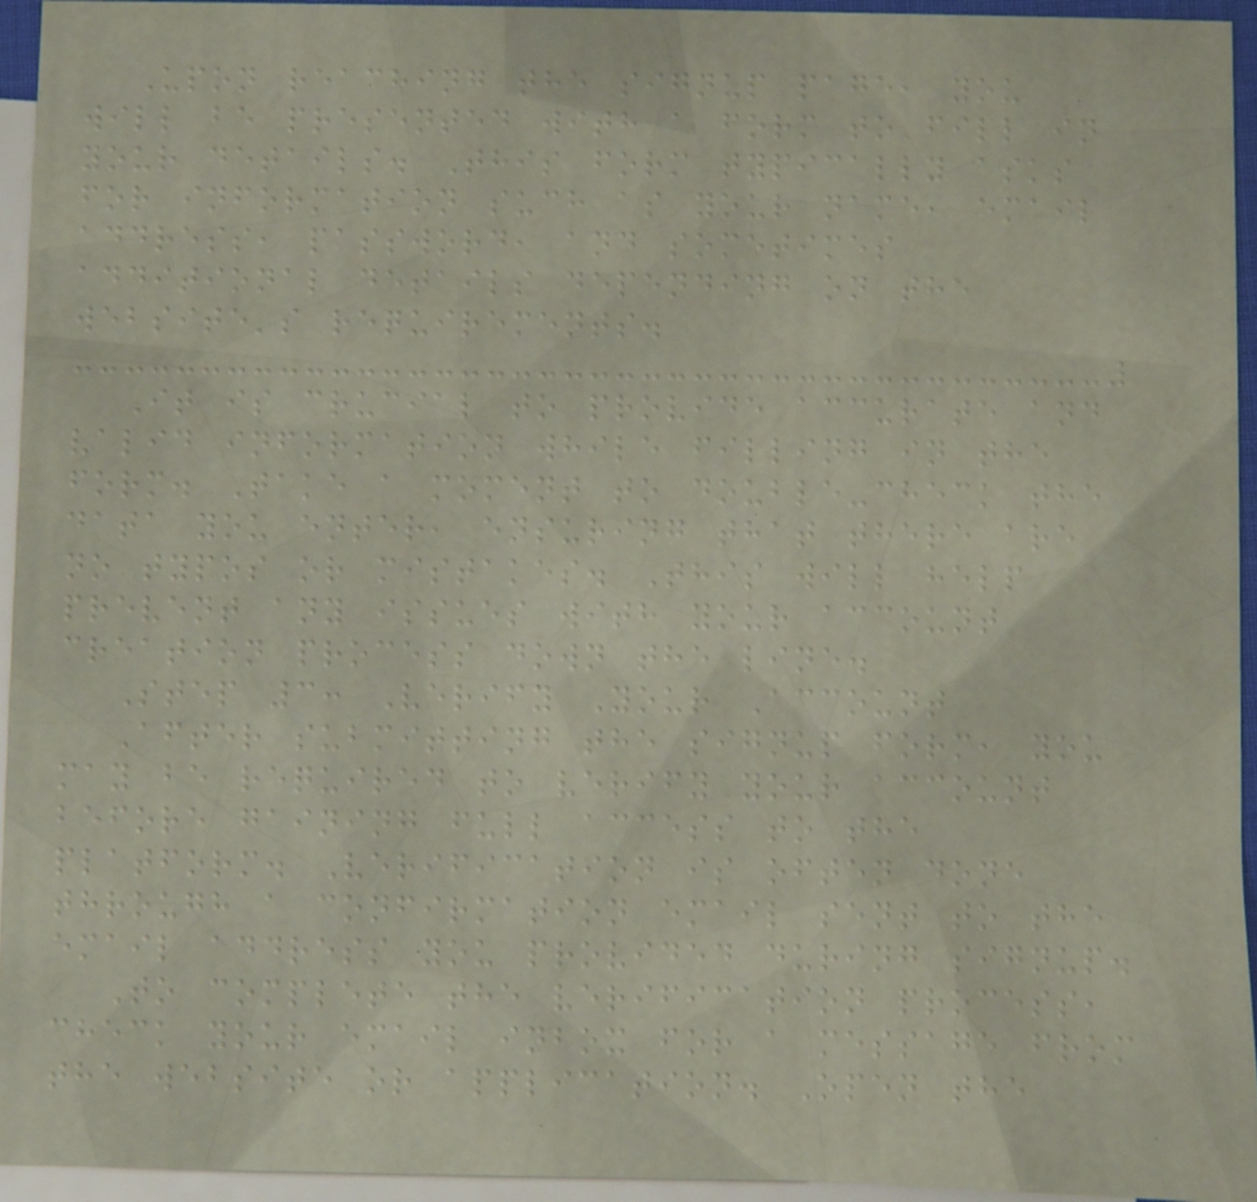Upon reaching the signup page, you
will be presented with a form to fill in
your details. This form typically asks
for information such as your name, email
address, password, and sometimes
additional details depending on the
website's requirements.
It is crucial to provide accurate and
valid information while filling in the
form. Take a moment to double-check the
data you enter, ensuring that there are
no typos or mistakes. This will help
prevent any issues with your account
creation process down the line.
Step 3: Verify Your Account
After submitting the signup form, you
may be required to verify your account
before gaining full access to the
platform. Verification is often done
through a confirmation email sent to the
email address you provided during signup.
To complete the verification process,
check your email inbox for a message from
the website or application. Open the
